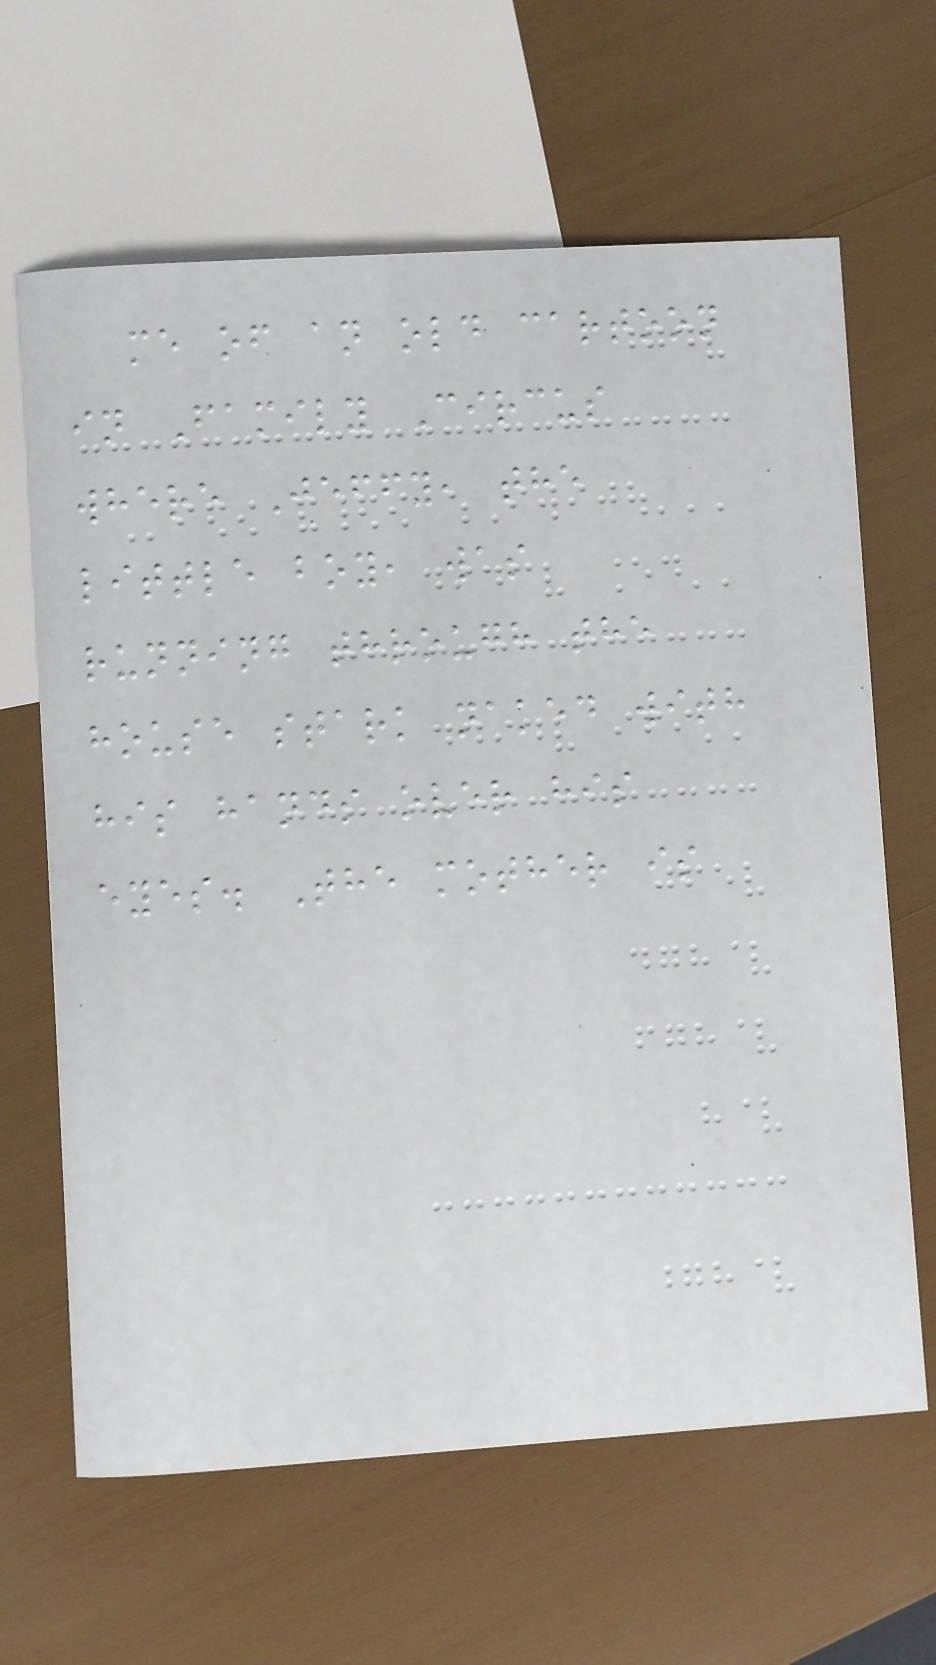me of an old cartoon
in Family Circus
where Jeffy, the
little boy, was
running through the
house stark naked with
his hands over his
eyes. The mother is
